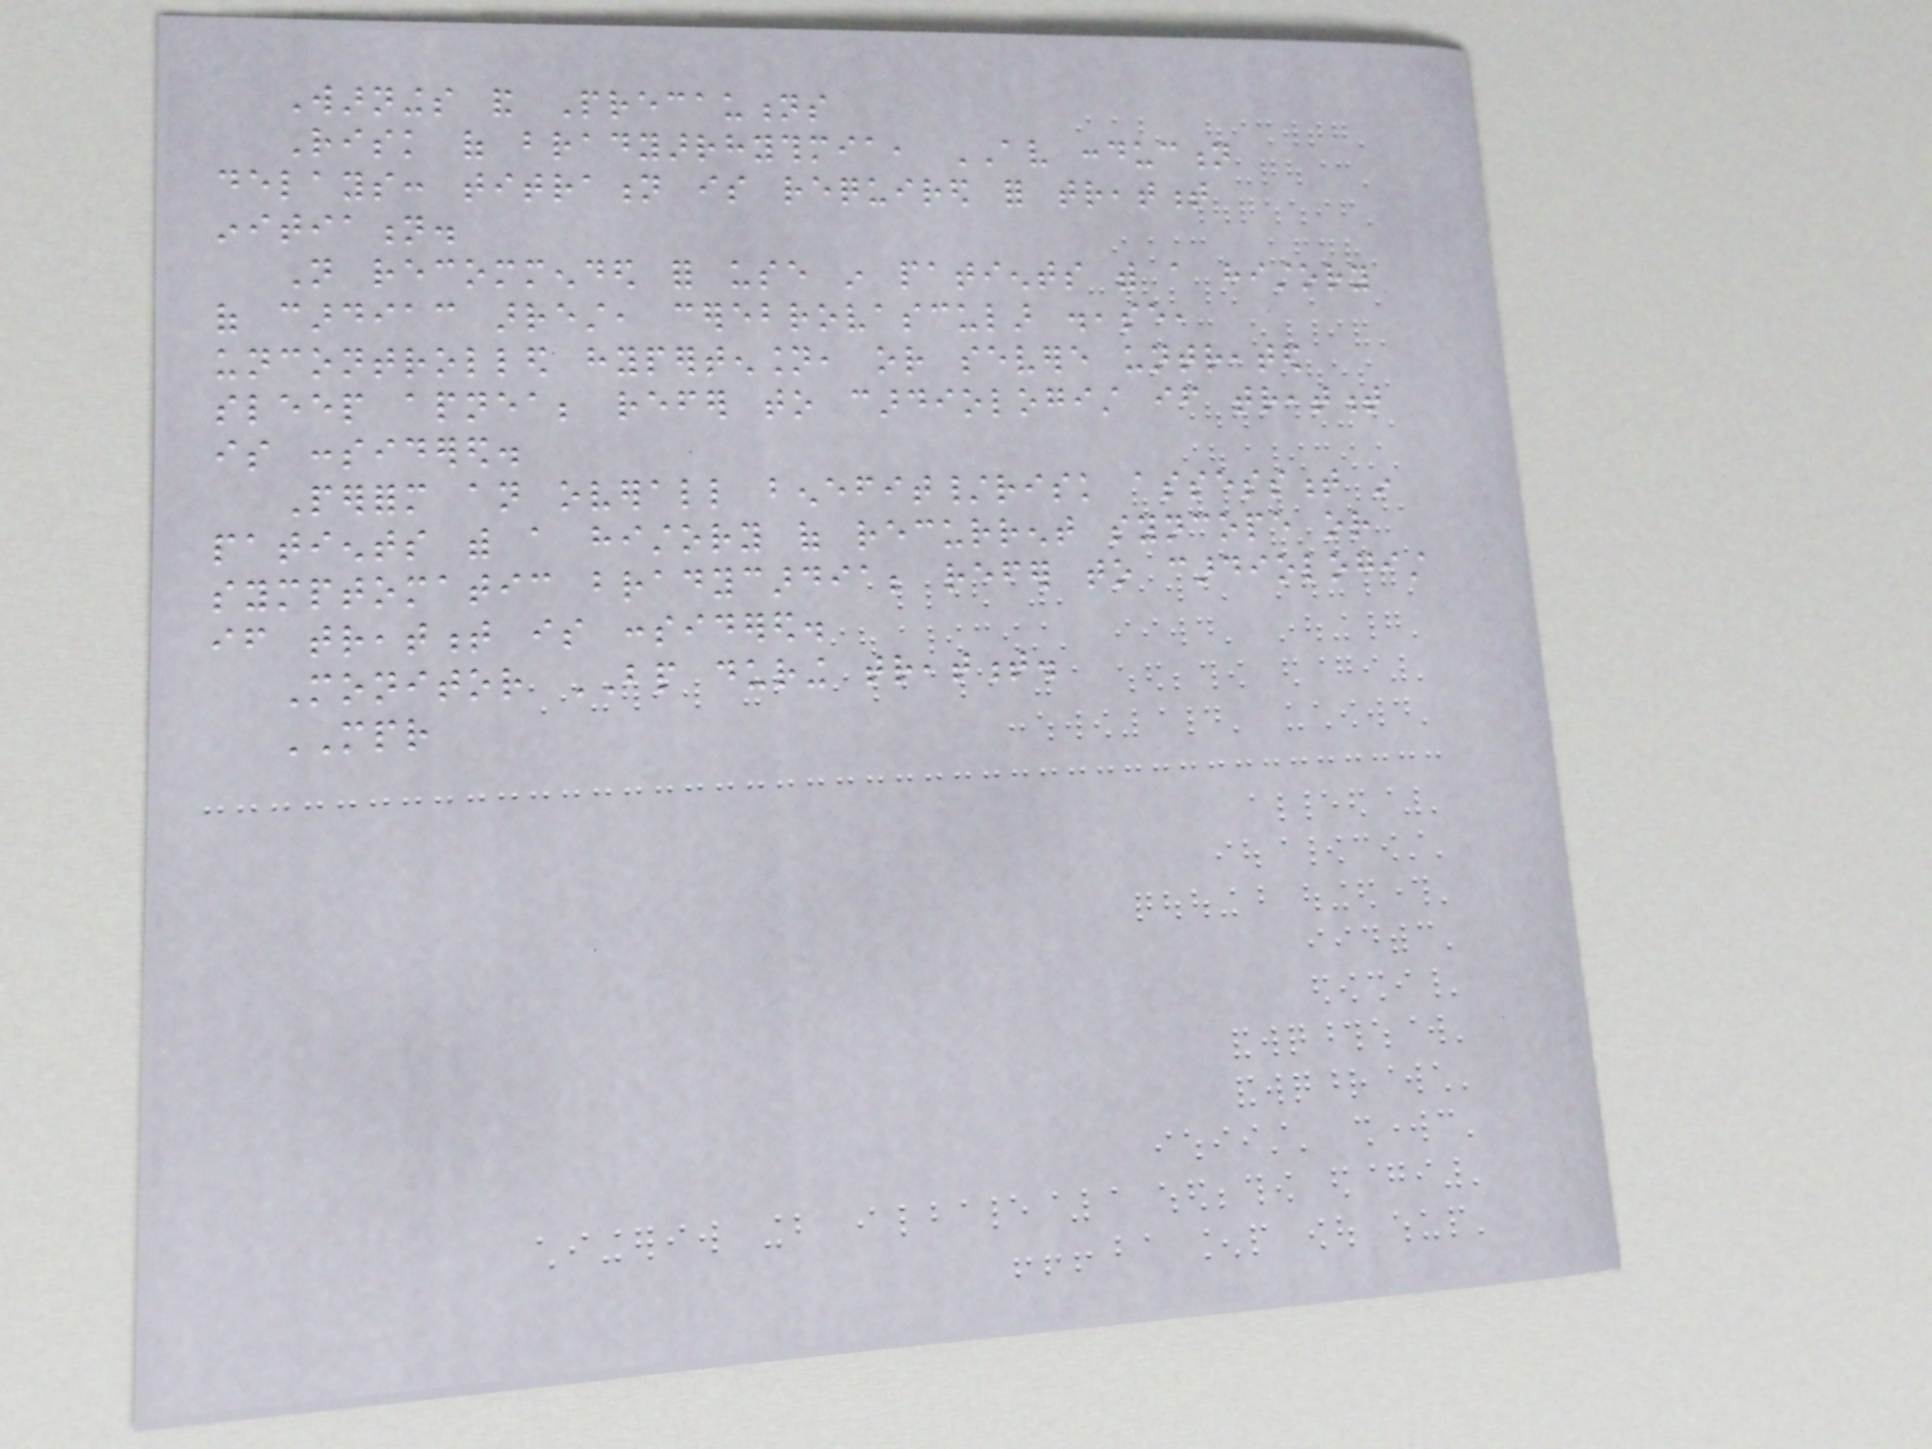Warnings and Precautions
Risk of bradyarrhythmia, AV conduction
delays: titration is required for treatment
initiation.
Not recommended for use in patients with a history
of cardiac arrest, cerebrovascular disease,
uncontrolled hypertension, or severe untreated
sleep apnea; refer to cardiologist if treatment
is considered.
Perform an overall benefit/risk assessment in
patients with a history of recurrent syncope or
symptomatic bradycardia; refer to cardiologist
if treatment is considered.
Monitor BP during treatment.
MPR
